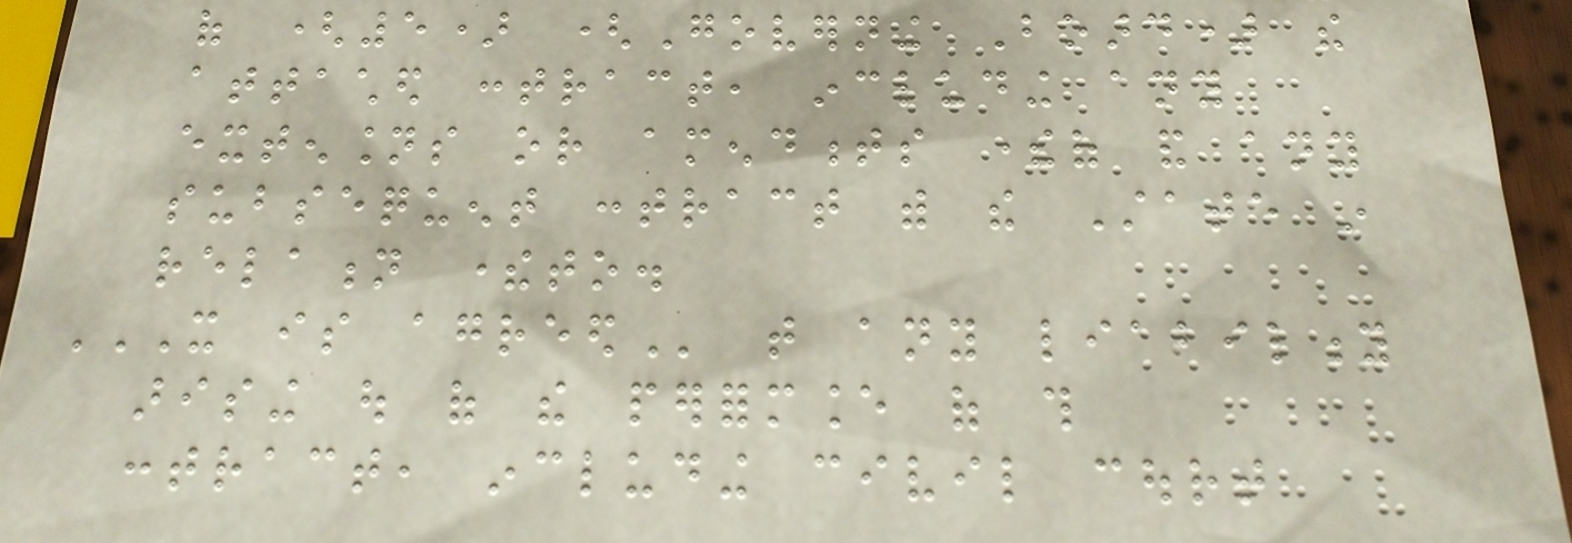of (5) (Governing Board) the
attached contract, including any
extensions or amendments thereof and any
subsequent contract with the State in
relation thereto.
IT IS AGREED that any liability
arising out of the performance of this
contract, including civil court
